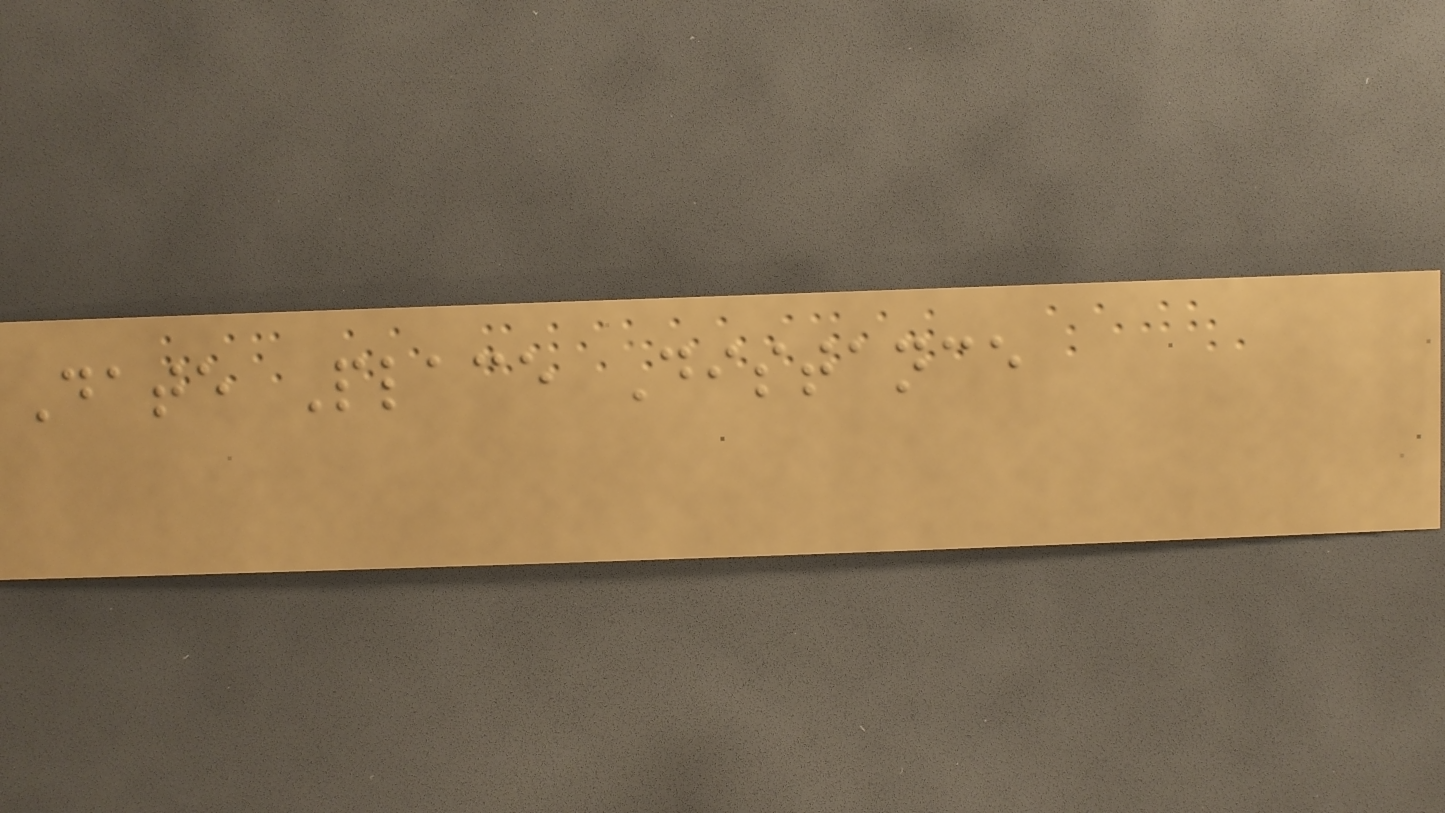Date Place Distance
